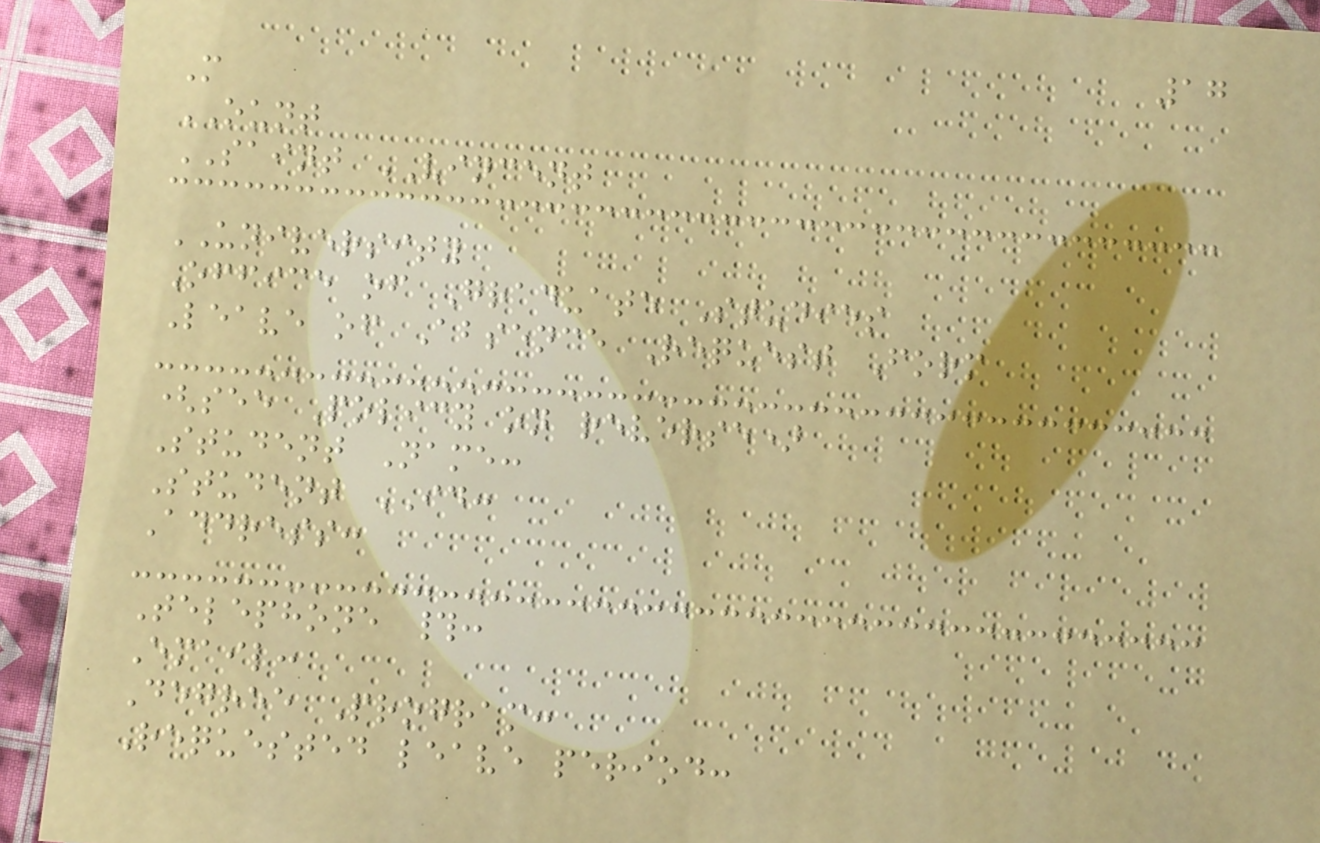17
M
OUNT
SAINT VINCENT
UNIVERSITY
Office of Graduate Studies
Leave of Absence Request Form
(see Policy on reverse)
Student Name:
Student ID:
Address:
Telephone #:
Email:
Degree Program:
Requested leave period:
